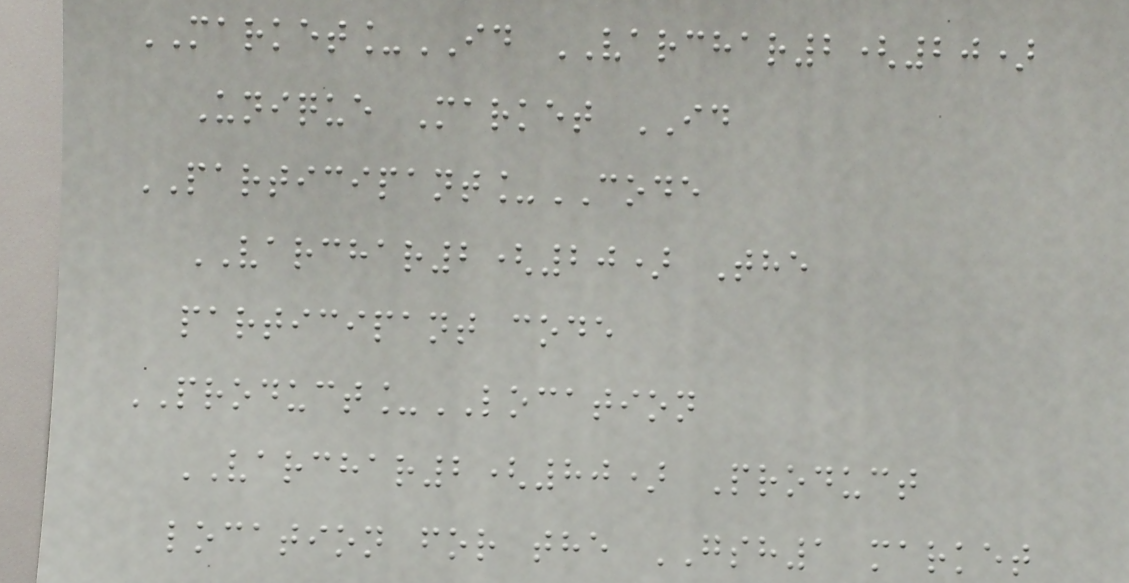MARKET_ID VARCHAR2(20)
Unique Market ID
PARTICIPANT_CODE
VARCHAR2(20) The
participant code
PRODUCT_LOCATION
VARCHAR2(80) Product
location for the GSH1 market
